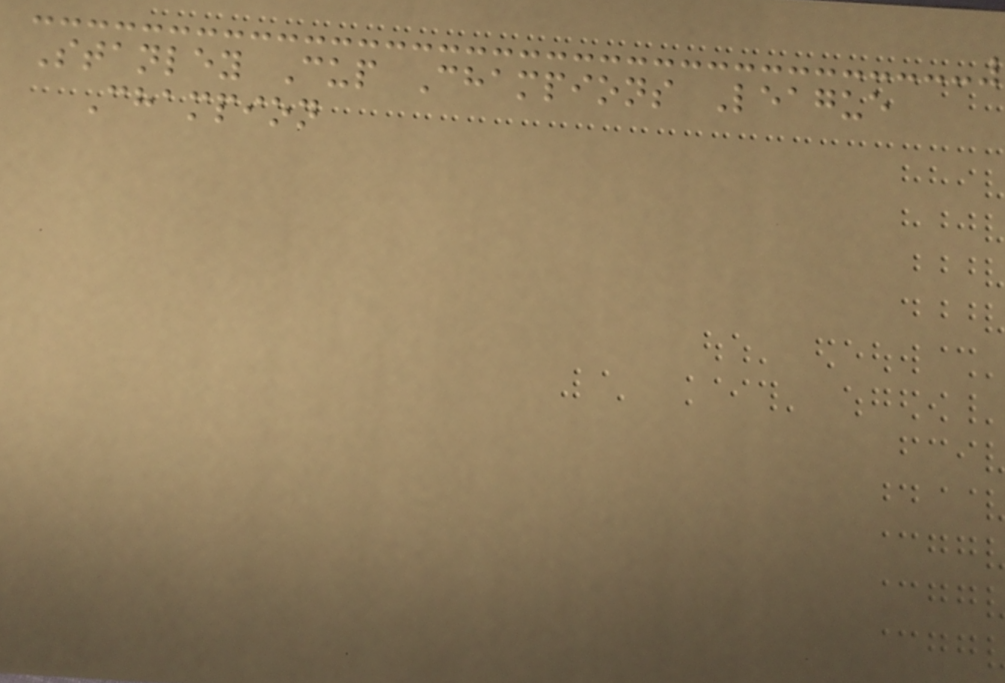Stanley Cup Champions League
Champion
